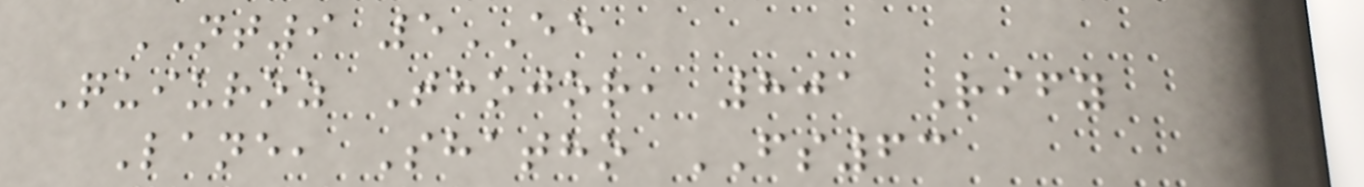NT9 5EE
Quiuroz Thojor, 801 Rify
Lane, Shatho FS63
